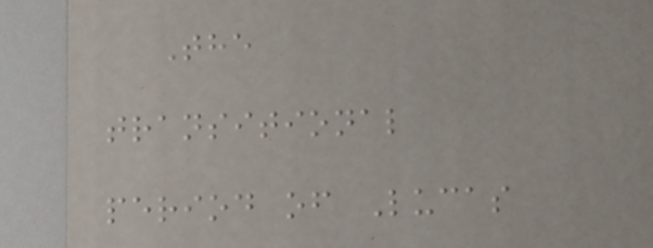The
transitional
period of Lucas
